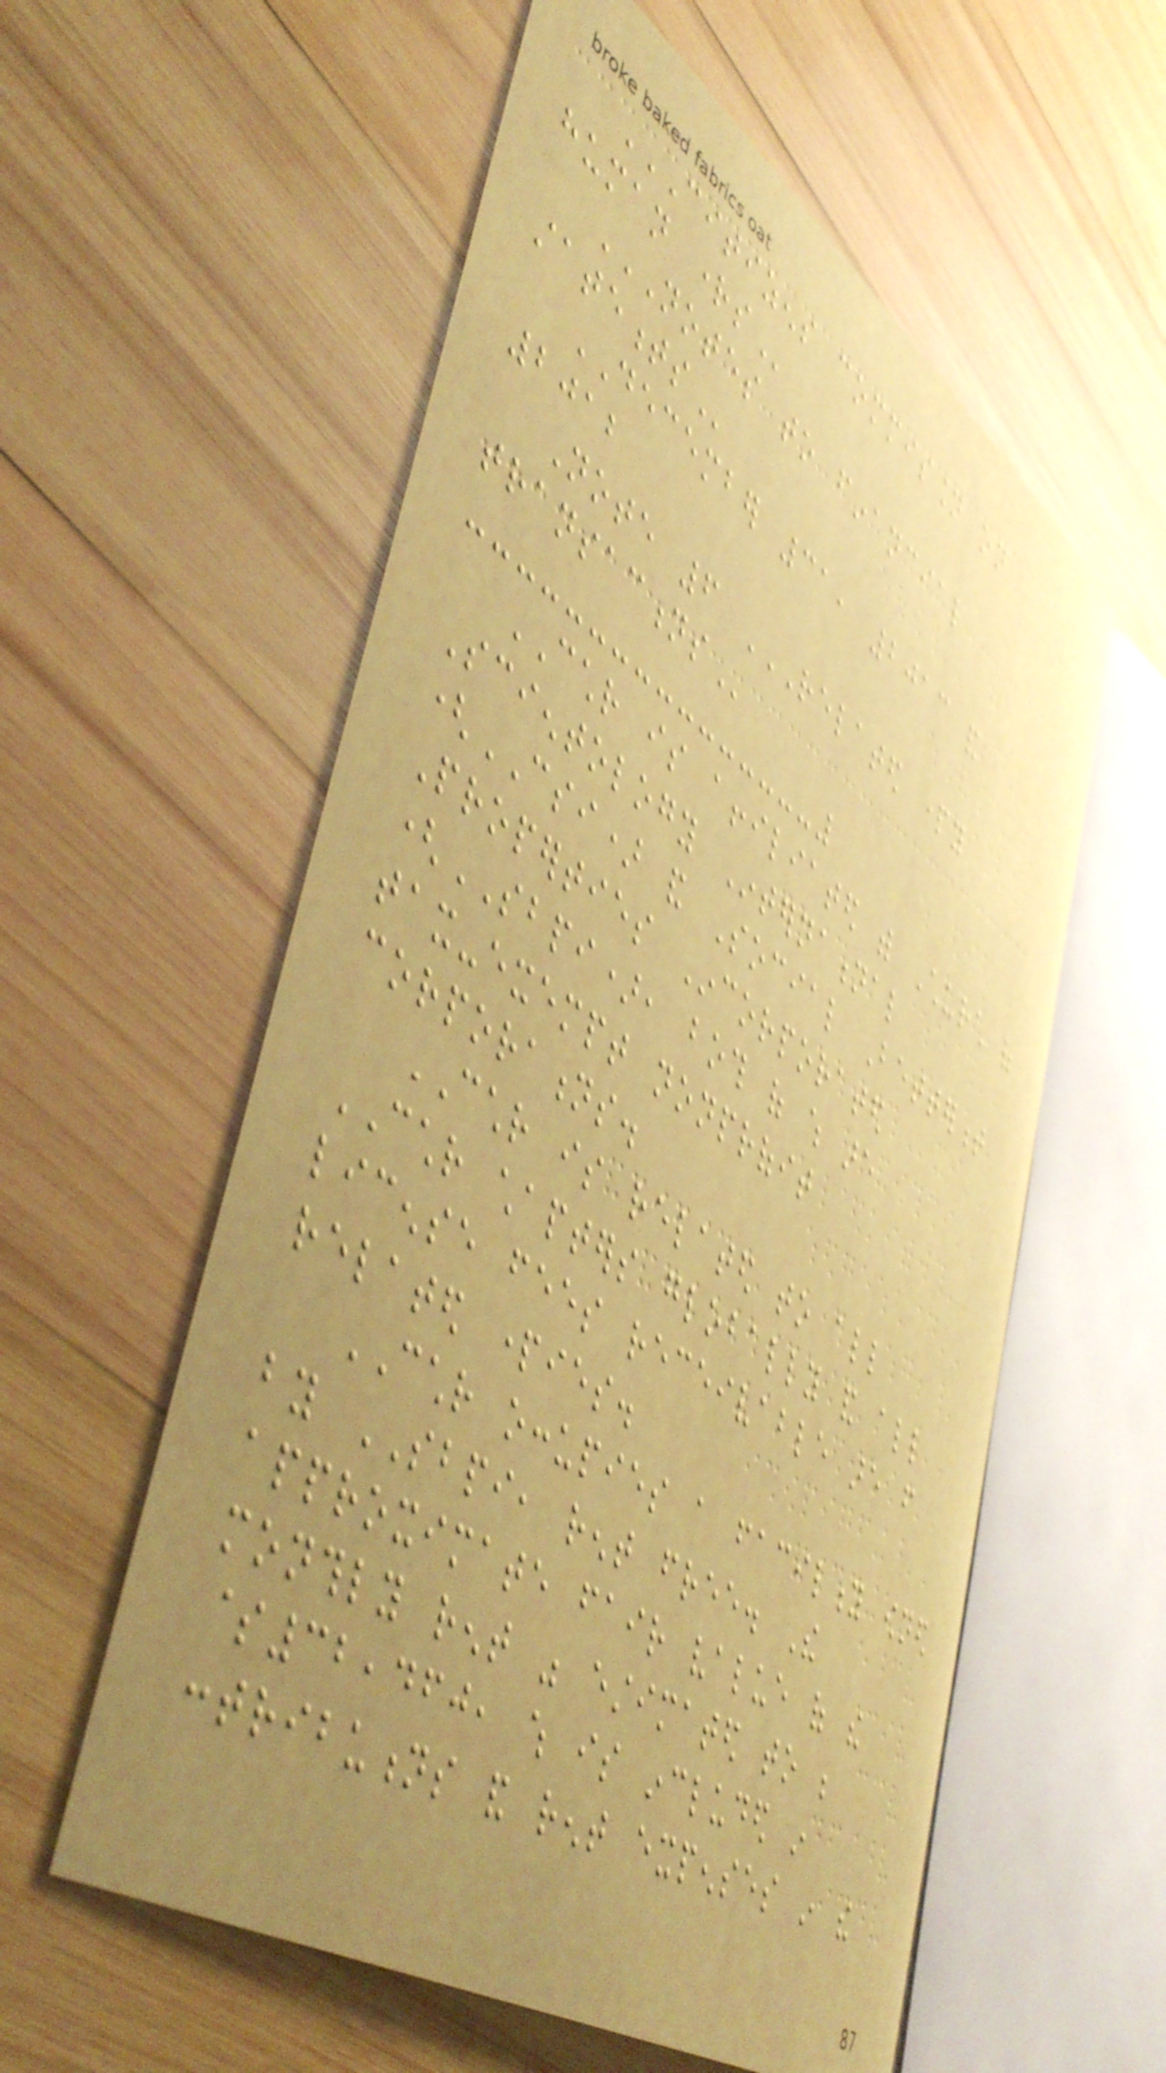CITIZENS COMMISSION ON
HUMAN RIGHTS
NOTES TO FINANCIAL
STATEMENTS
DECEMBER 31, 2013 and
2012
Note 6 RELATED PARTY
TRANSACTIONS
CCHR is affiliated with Church of
Scientology International
(CSI) and Social Betterment
Properties Incorporated
(SBPI), both of which are
tax-exempt nonprofit
corporations.
CCHR is related to all
CCHR chapters globally and all
license fees receivable are from
related parties.
CCHR occupies a facility owned
by SBPI, rent free. The
approximate fair value of the
monthly rent was estimated to be
$32,460, which is included in
contributions and rent expenses in the
